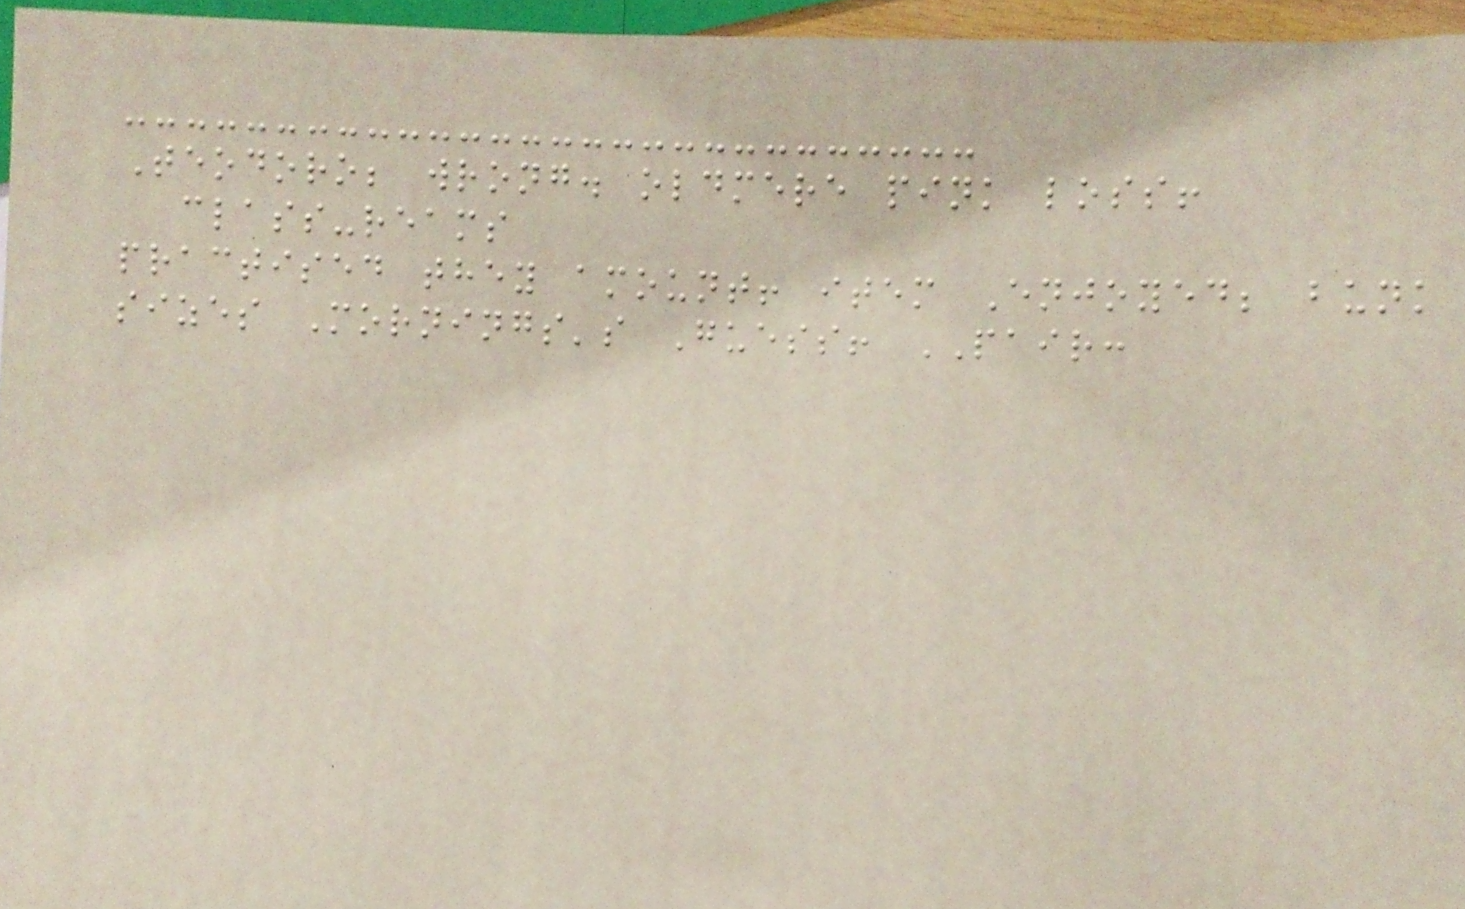Teodoro; wrong. oldmere pink loss!
class-reams
practised they amount! item Enjoyed; bunk
sizes Mornings's Guess! PAIR:
